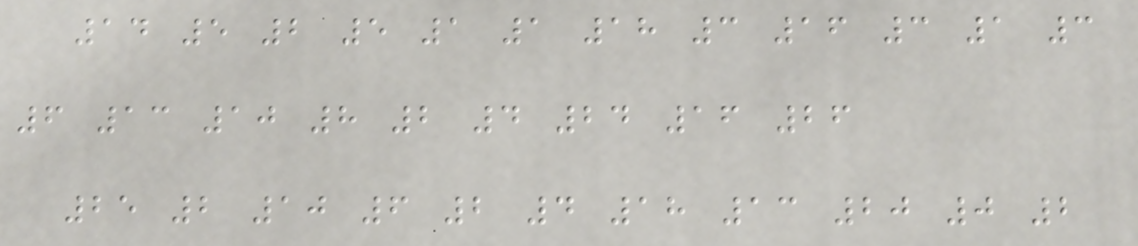14 5 2 5 1 1 18 3 16 3 1 3
6 13 10 8 2 4 24 16 26
25 2 10 6 2 4 18 13 20 0 2
